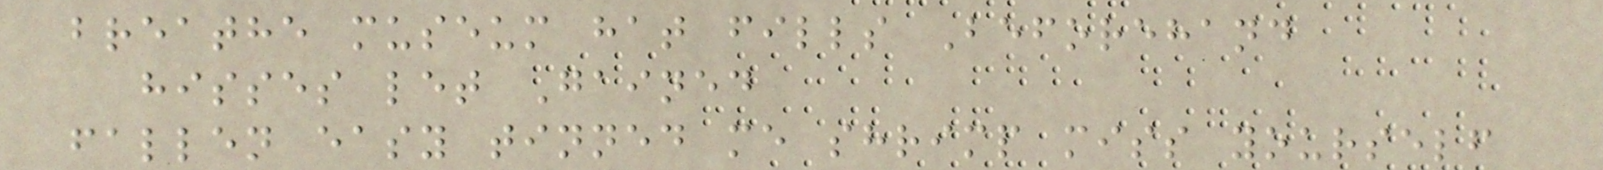breathe museum hat fills Beforehand
hisses let Gained
fallen easy tinned me shrimp miss yourself
